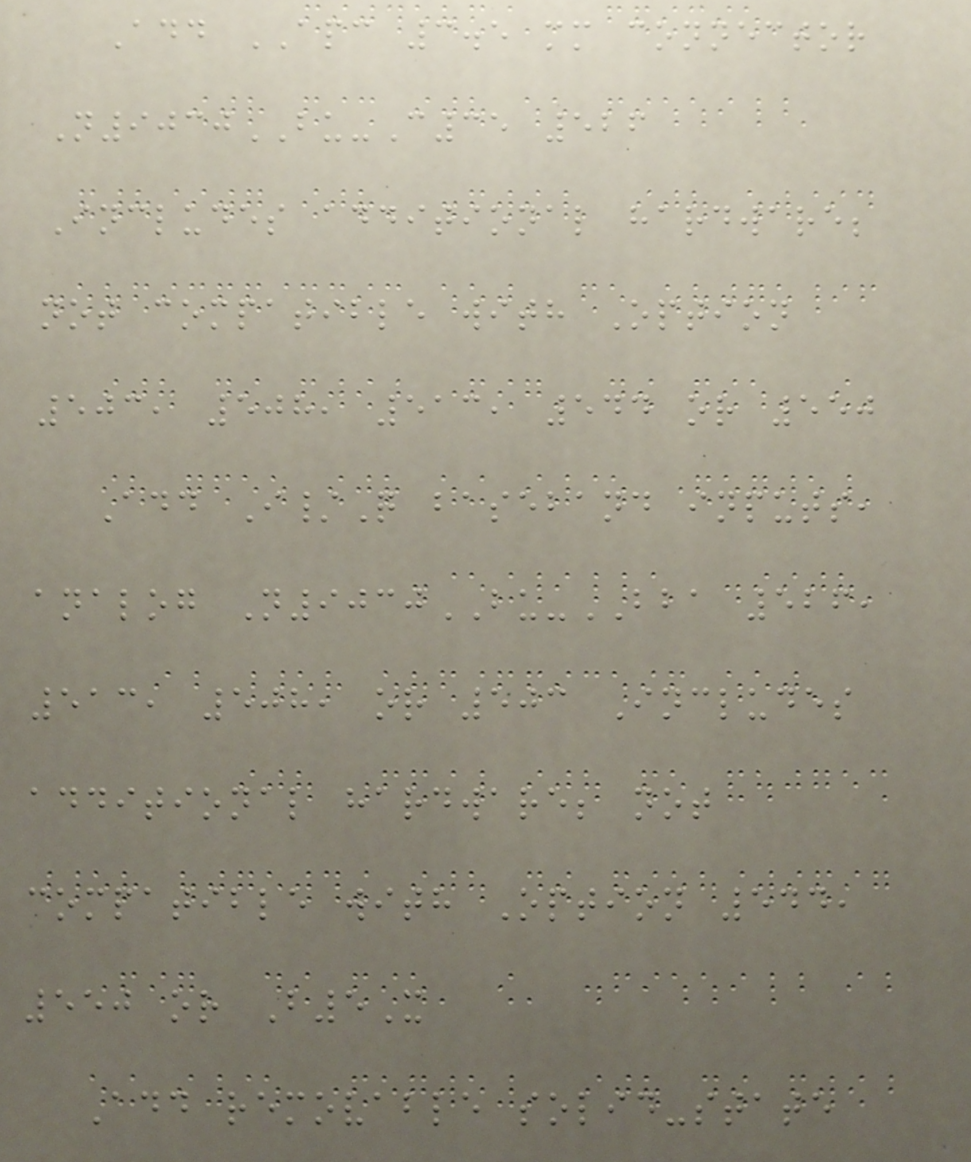Add APC 3.5 mm connector
N9030BU-C35 526
Includes additional hardware;
not compatible with Option
503, 508, 513, 544 or 550
Add I/Q baseband inputs,
analog N9030BU-BBA 526,
513, 508, or 503 Includes
additional hardware; not
compatible with Option 544,
550 or B5X
Add removable solid-state
